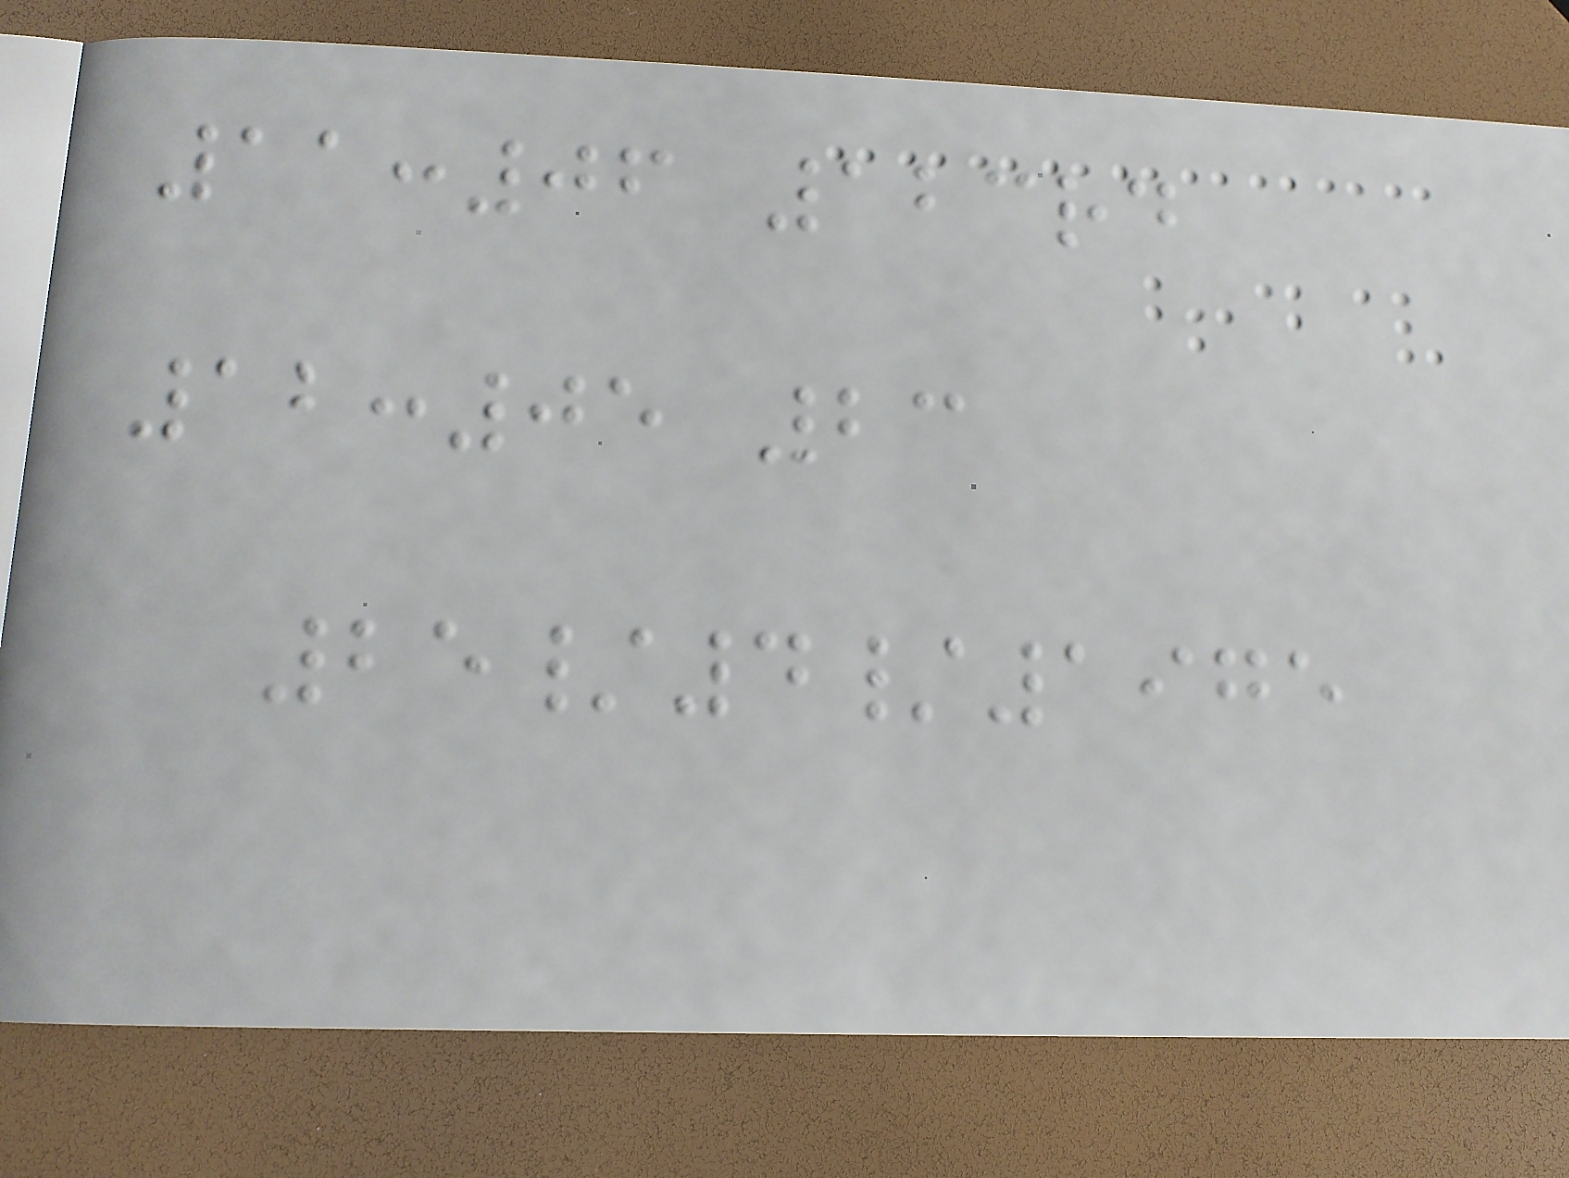11:06 123rd
12:05 23
25/4/1975
